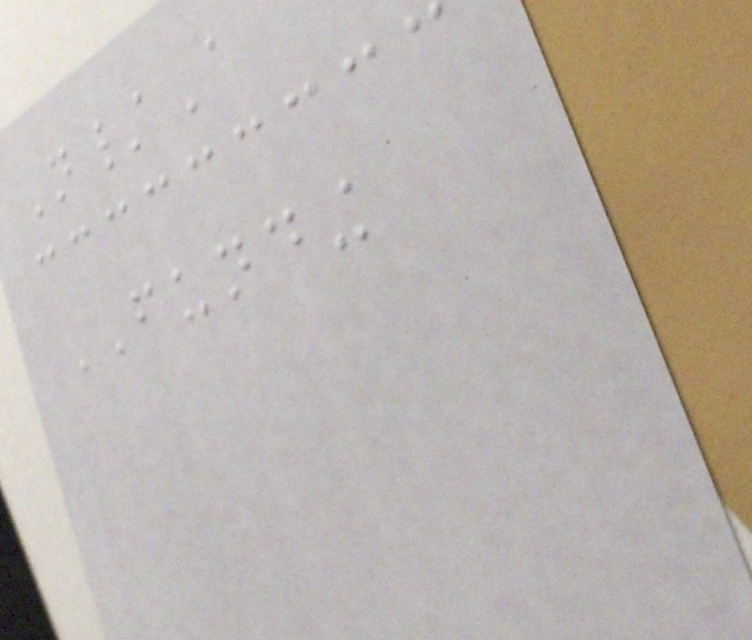N/A
FUNDING
